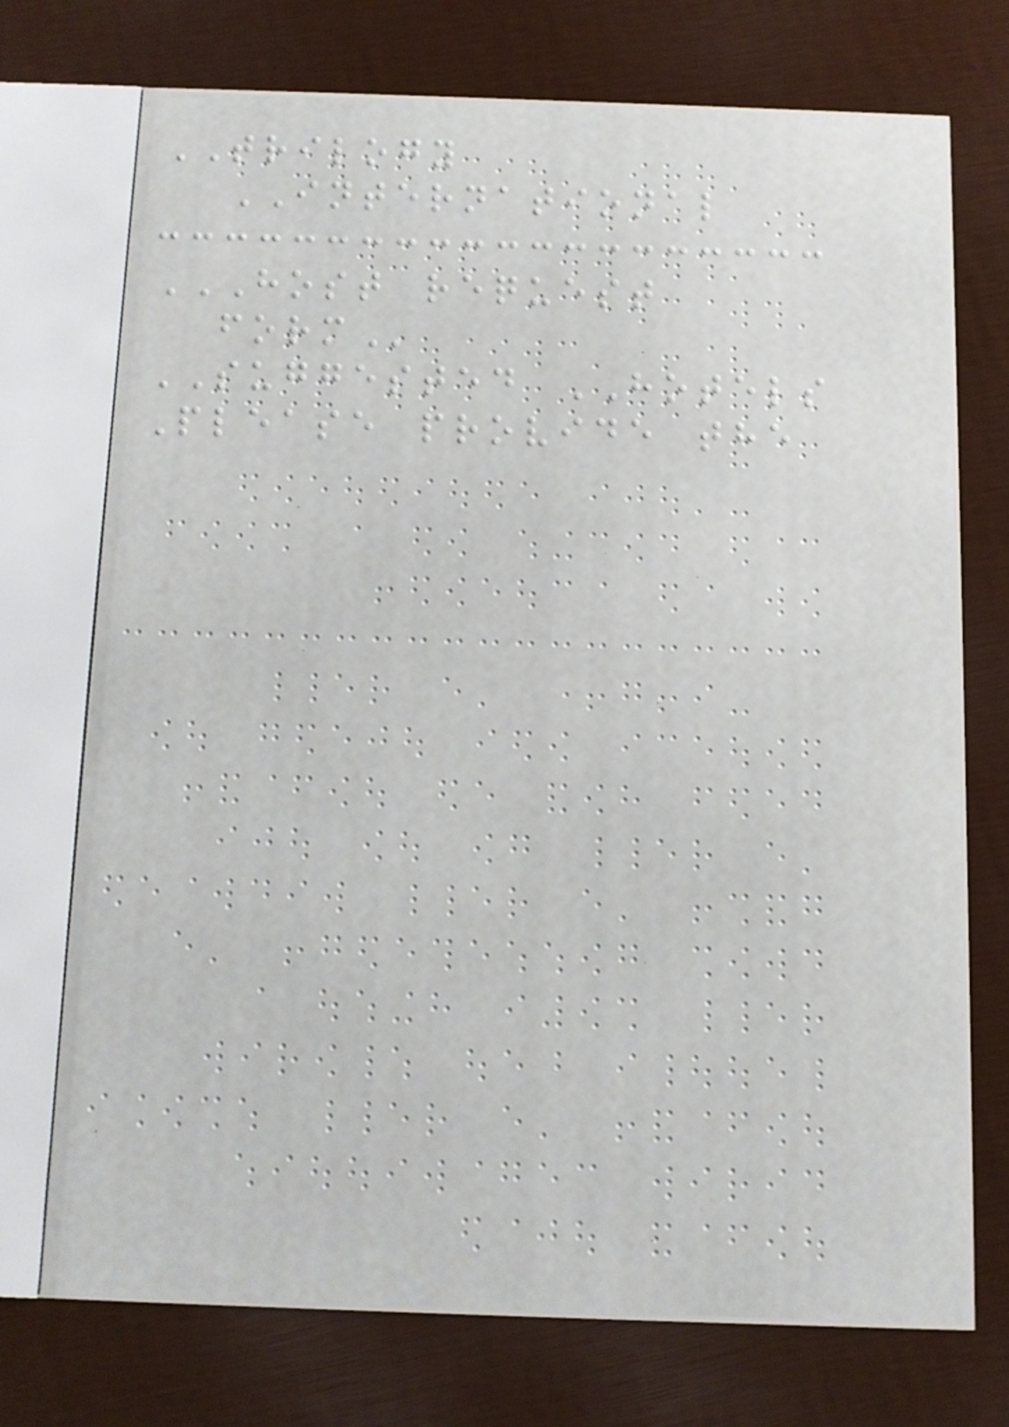TRILOGY
INTERNATIONAL
HOST REQUEST
FORM
SUGGESTED HOTELS
Please provide the
